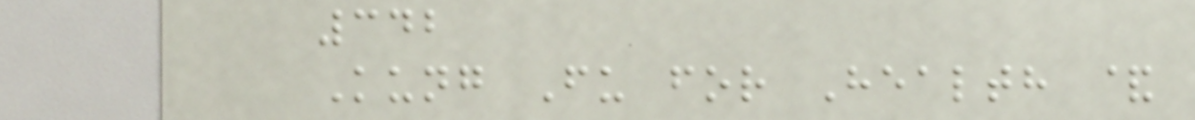342
Kung Fu for Health &
